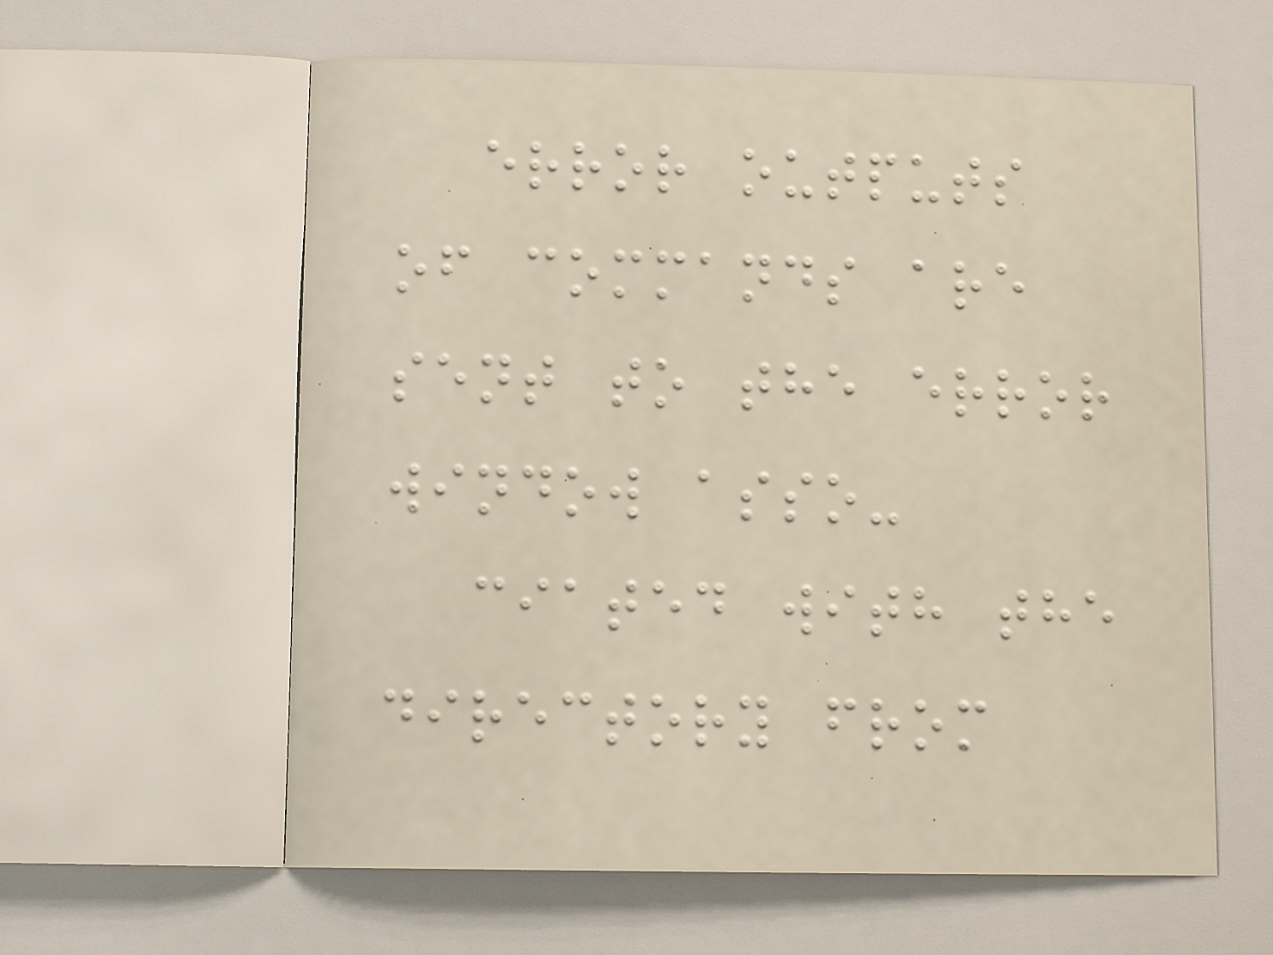error outputs
of commands are
sent to the error
window asso-
ciated with the
directory from
